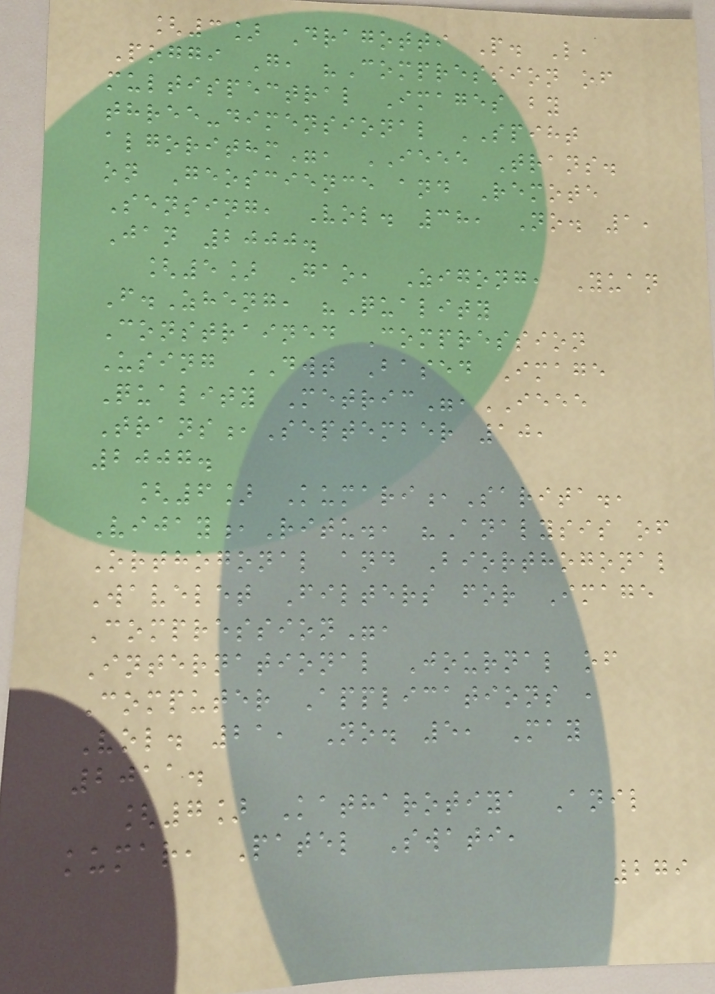[3] Dragotti P. L,
Poggi G, "Compression of
multispectral Images by
three-dimensional SPIHT
algorithm", IEEE Trans.
on Geoscience and Remote
Sensing, Vol. 38, No. 1,
Jan 2000.
[5] Gao, Zigong, Yuan
F.Zheng, "Quality
Constrained Compression
Using DWT Based Image
Quality Metric",IEEE
Trans,September 10,
2007.
[6] Kumari,Sarita.,
Vijay,Ritu., "Analysis of
Orthogonal and Biorthogonal
Wavelet Filters for Image
Compression",
International Journal of
Computer Applications ,
Vol. 21, No. 5, May
2011.
[7] Katharotiya Anil
kumar, Patel Swati,
279
